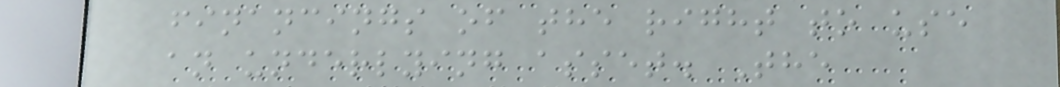financings of the right to use
an underlying asset. The
